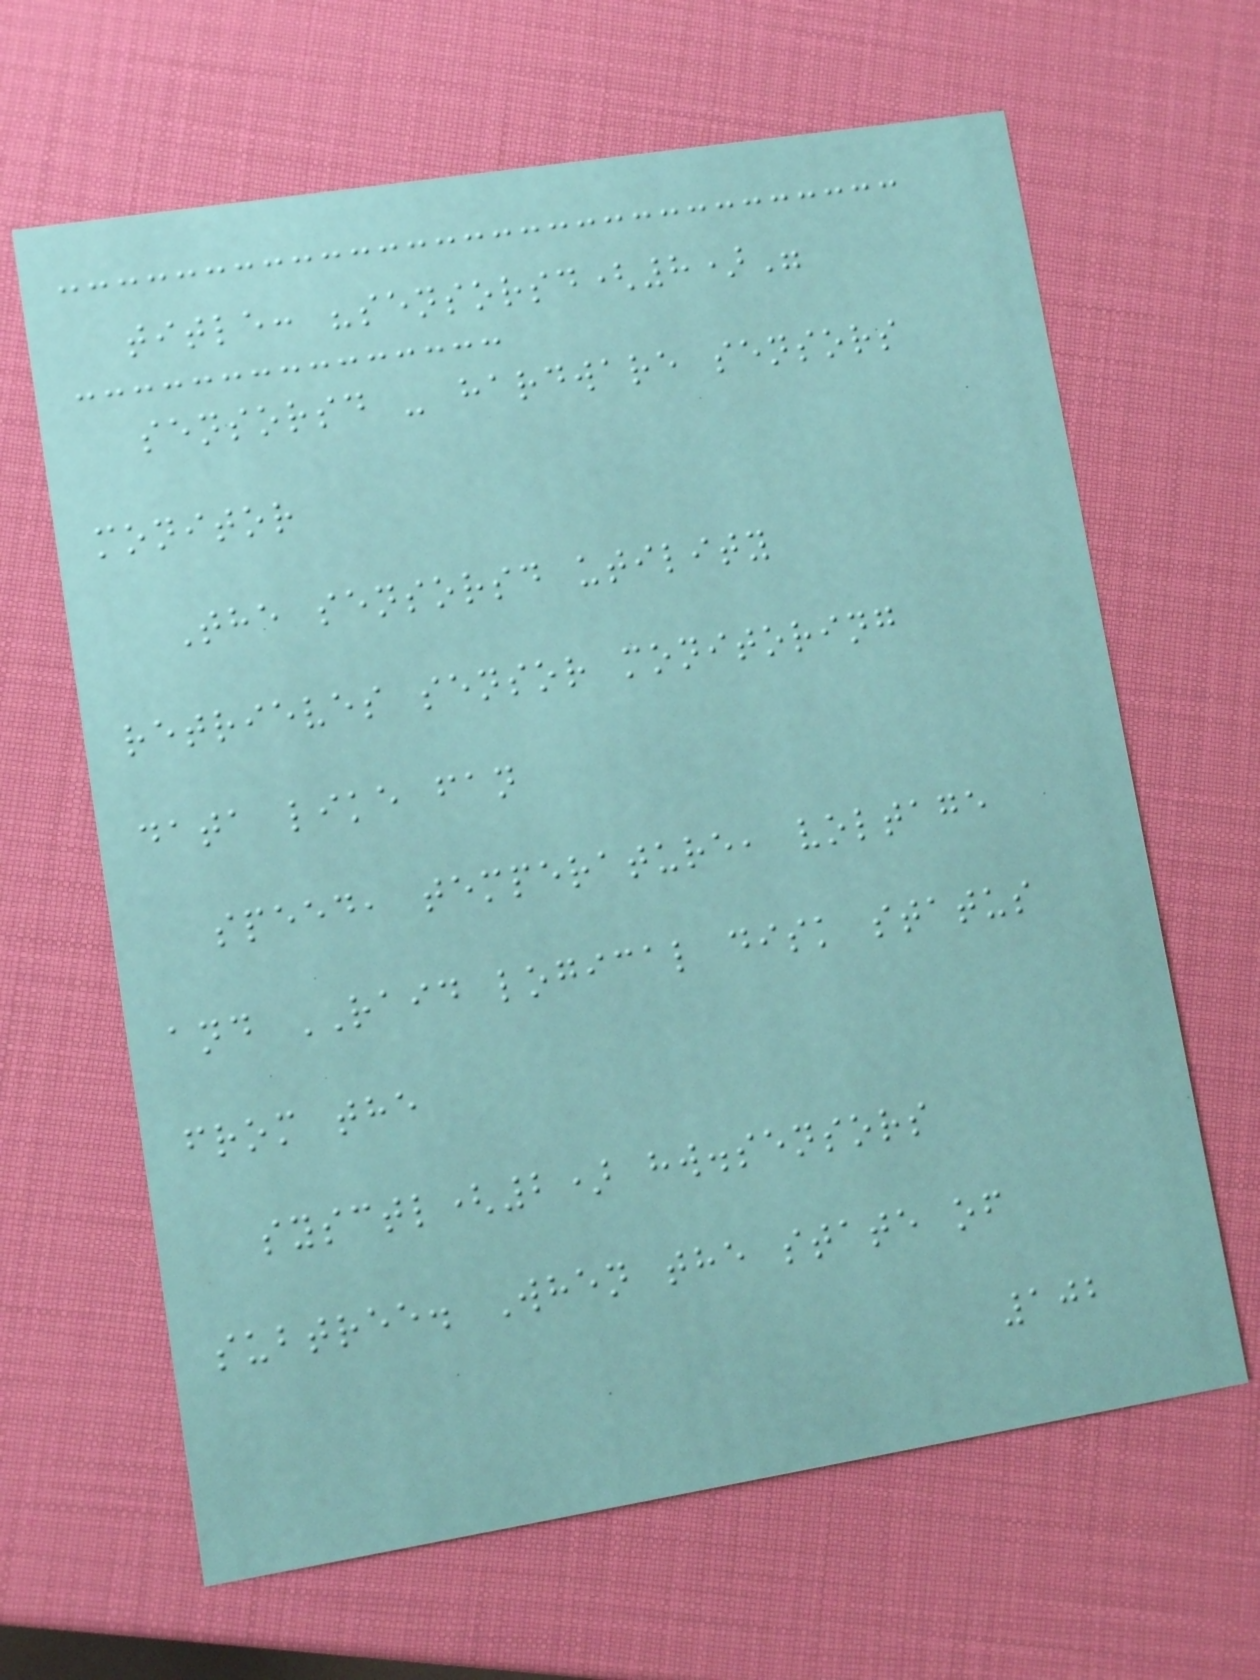title: "sensorsd(8)"
sensorsd - hardware sensors
monitor
The sensorsd utility
retrieves sensor monitoring
data like fan
speed, temperature, voltage
and RAID logical disk status
from the
sysctl(2) hw.sensors
subtree. When the state of
102
